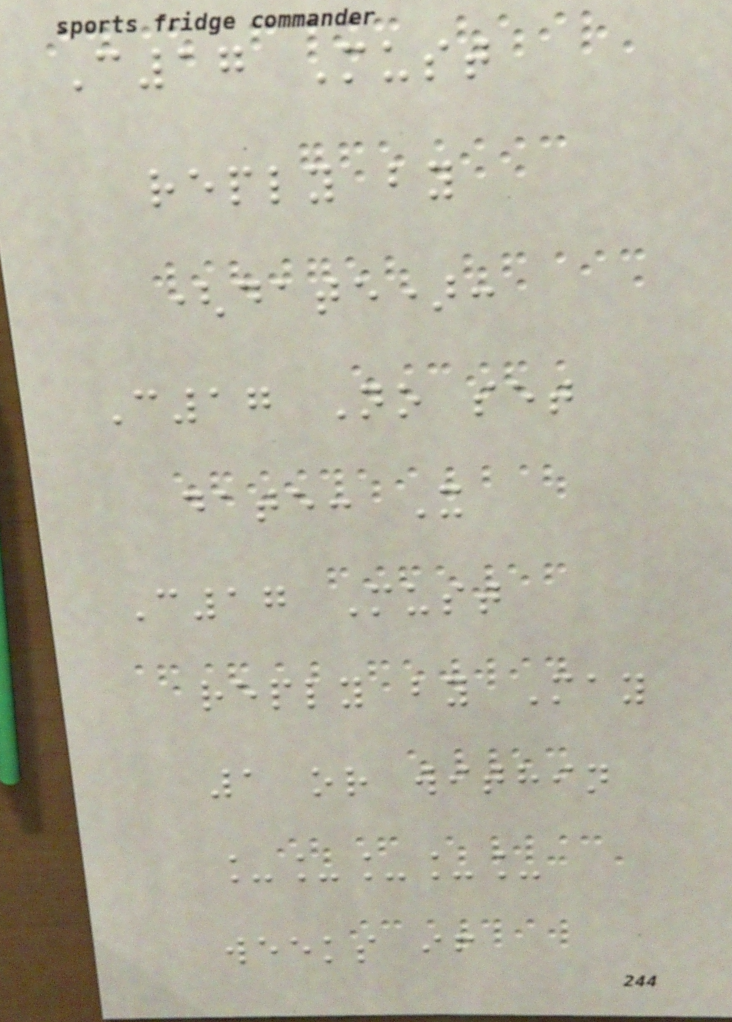C17 Must
reply by
(date):
C17 No set
date: X
C17 Must
reply by May
1 or within
_____
weeks if
